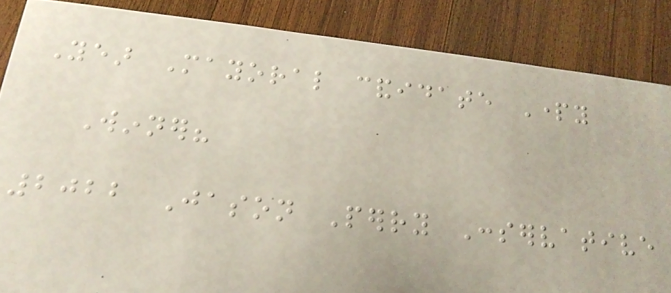Year Mayoral candidate Party
Winner?
2022 Jason Perry Conservative
